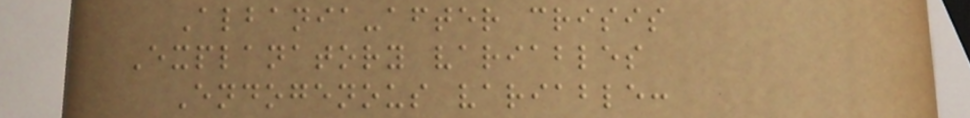Albania-after crisis
Explanatory variables
Endogenous variable:
